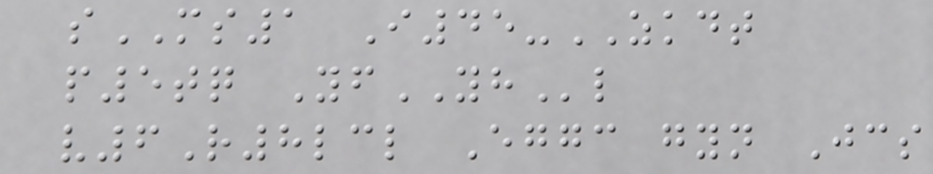sMS1 I45-ZKDT
p5tq YfYHl
v6R8lcl Eggc gyn Jcs
